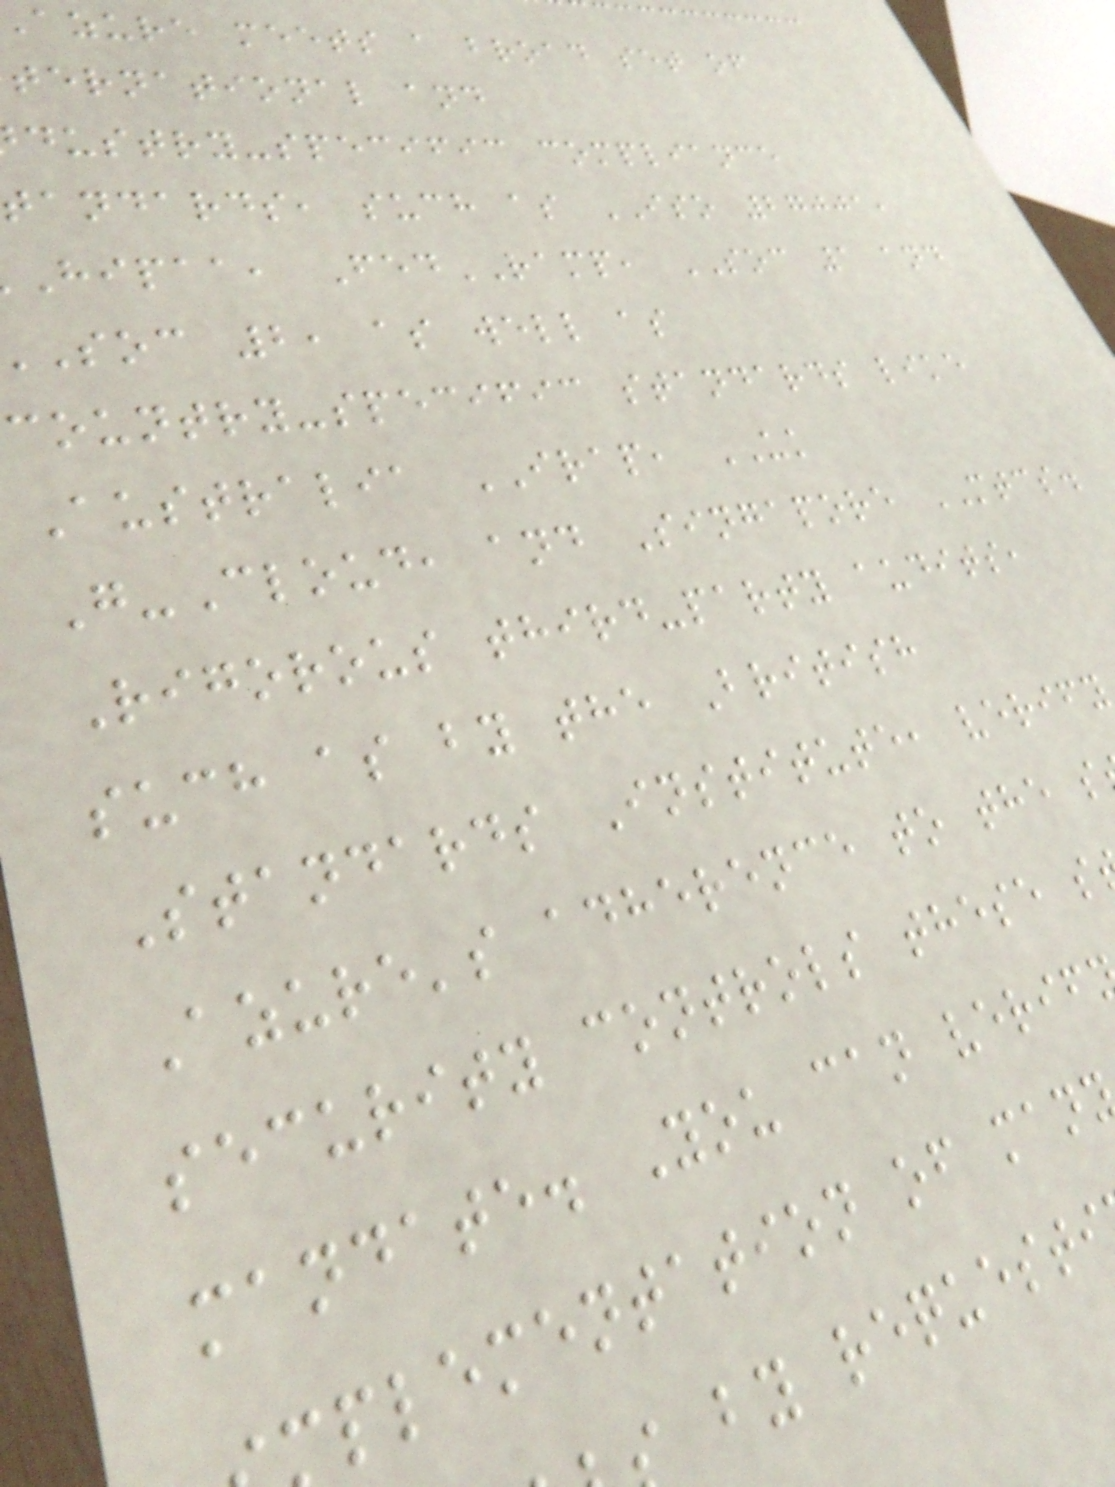azure meets a broad set of
ternational and
dustry-specific compliance
andards, such as ISO 27001,
hipaa, FedRAMP, SOC 1 and
soc 2, as well as
country-specific standards like
Australia IRAP, UK
G-Cloud, and Singapore MTCS.
Rigorous third-party audits,
such as by the British
Standards Institute, verify
Azure's adherence to the s
security controls these s
mandate. You can verif
plementation of man
by requesti
